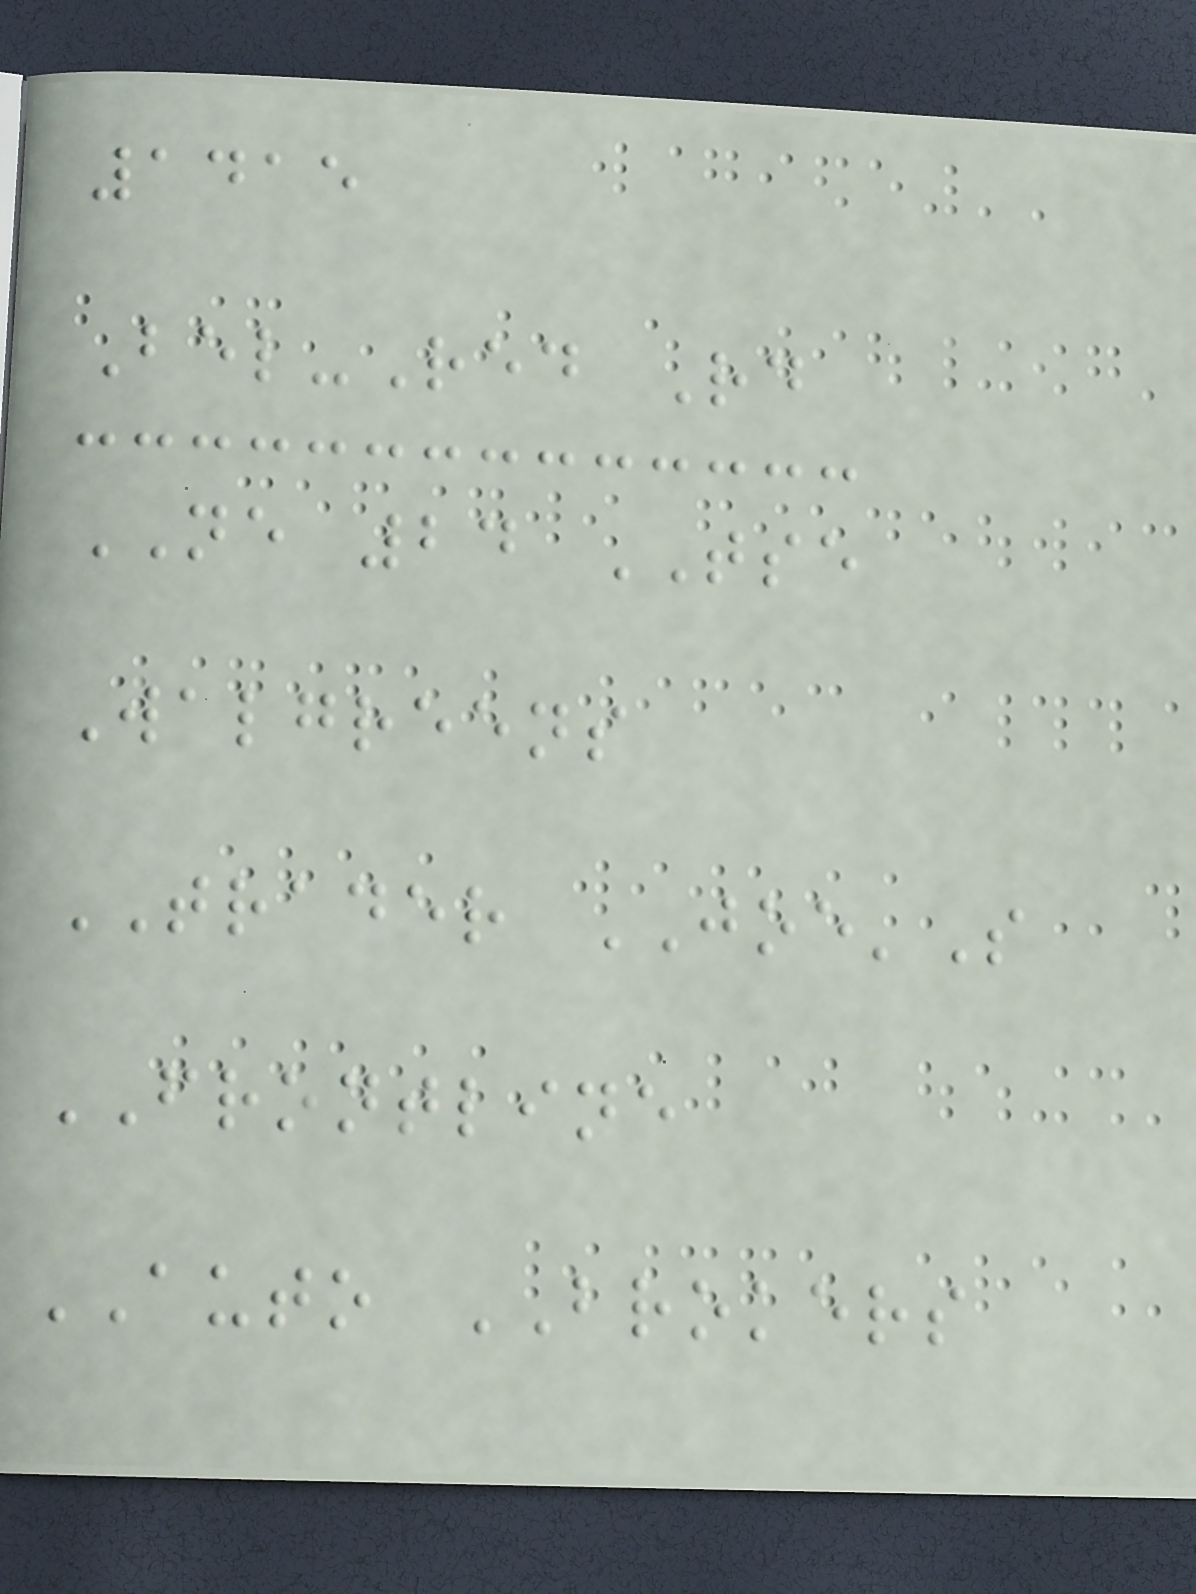1415
Bel-Red Rd
NE 24 TSE
Walgreens
TRADER JOE'S
FRONTLINE
AUTO BROKERS
